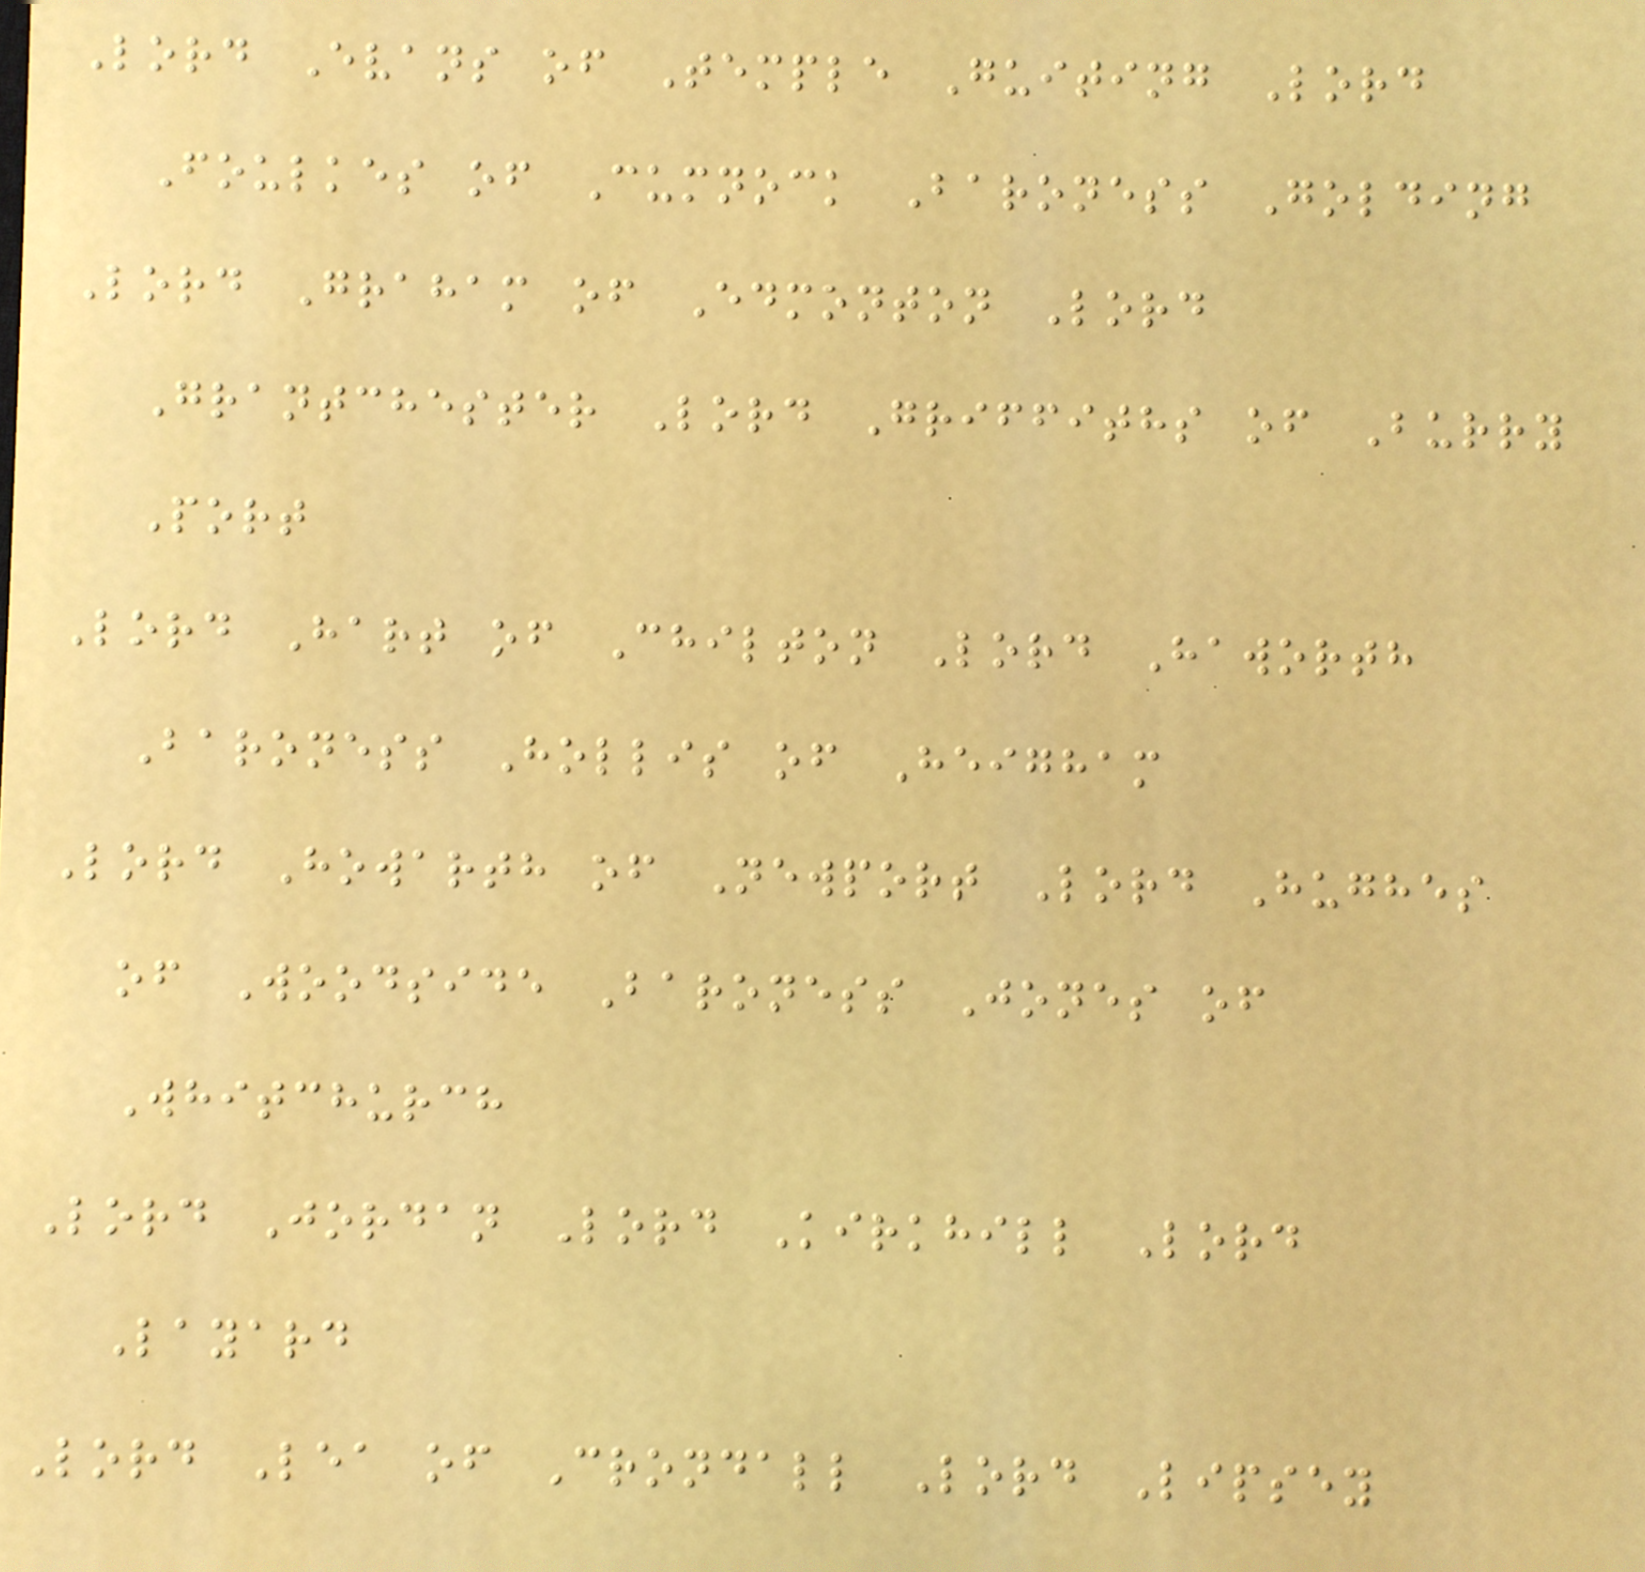Lord Evans of Temple Guiting Lord
Foulkes of Cumnock Baroness Golding
Lord Graham of Edmonton Lord
Grantchester Lord Griffiths of Burry
Port
Lord Hart of Chilton Lord Haworth
Baroness Hollis of Heigham
Lord Howarth of Newport Lord Hughes
of Woodside Baroness Jones of
Whitchurch
Lord Jordan Lord Kirkhill Lord
Layard
Lord Lea of Crondall Lord Lipsey
